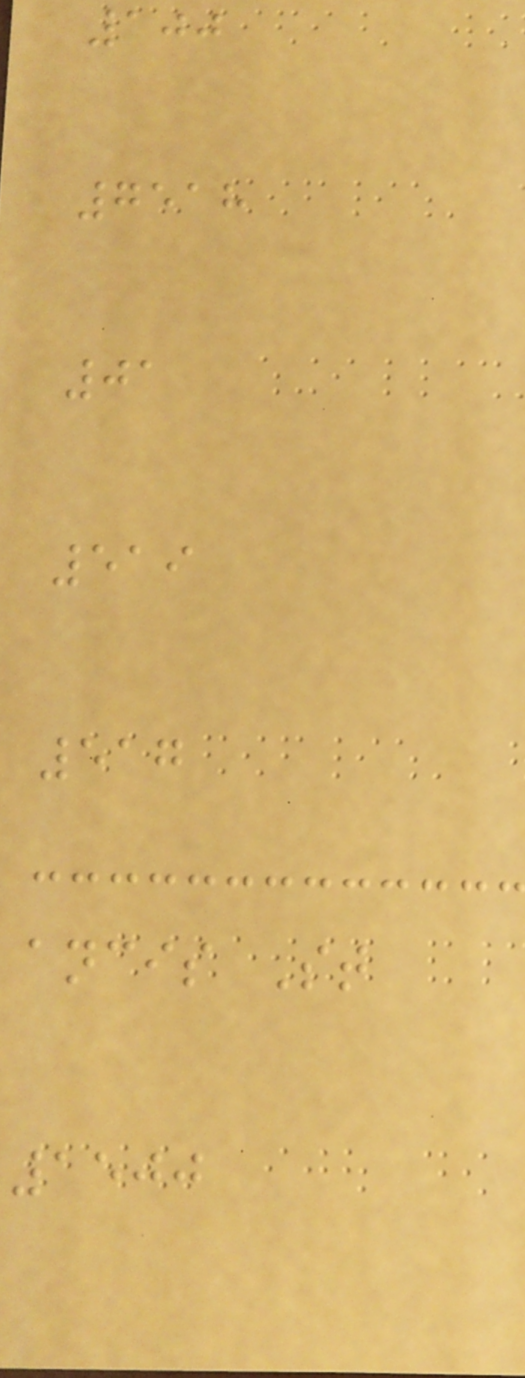100
7518
01
519
517
ancis St
1500
